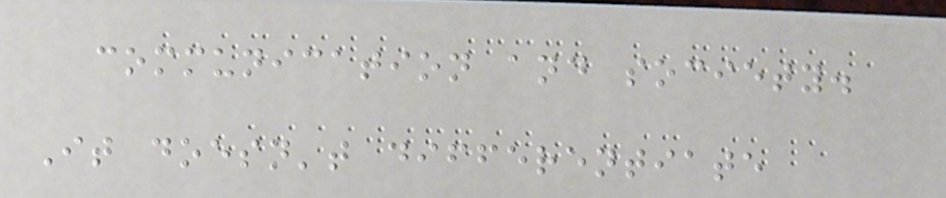communication and society.
It doesn't differentiate
